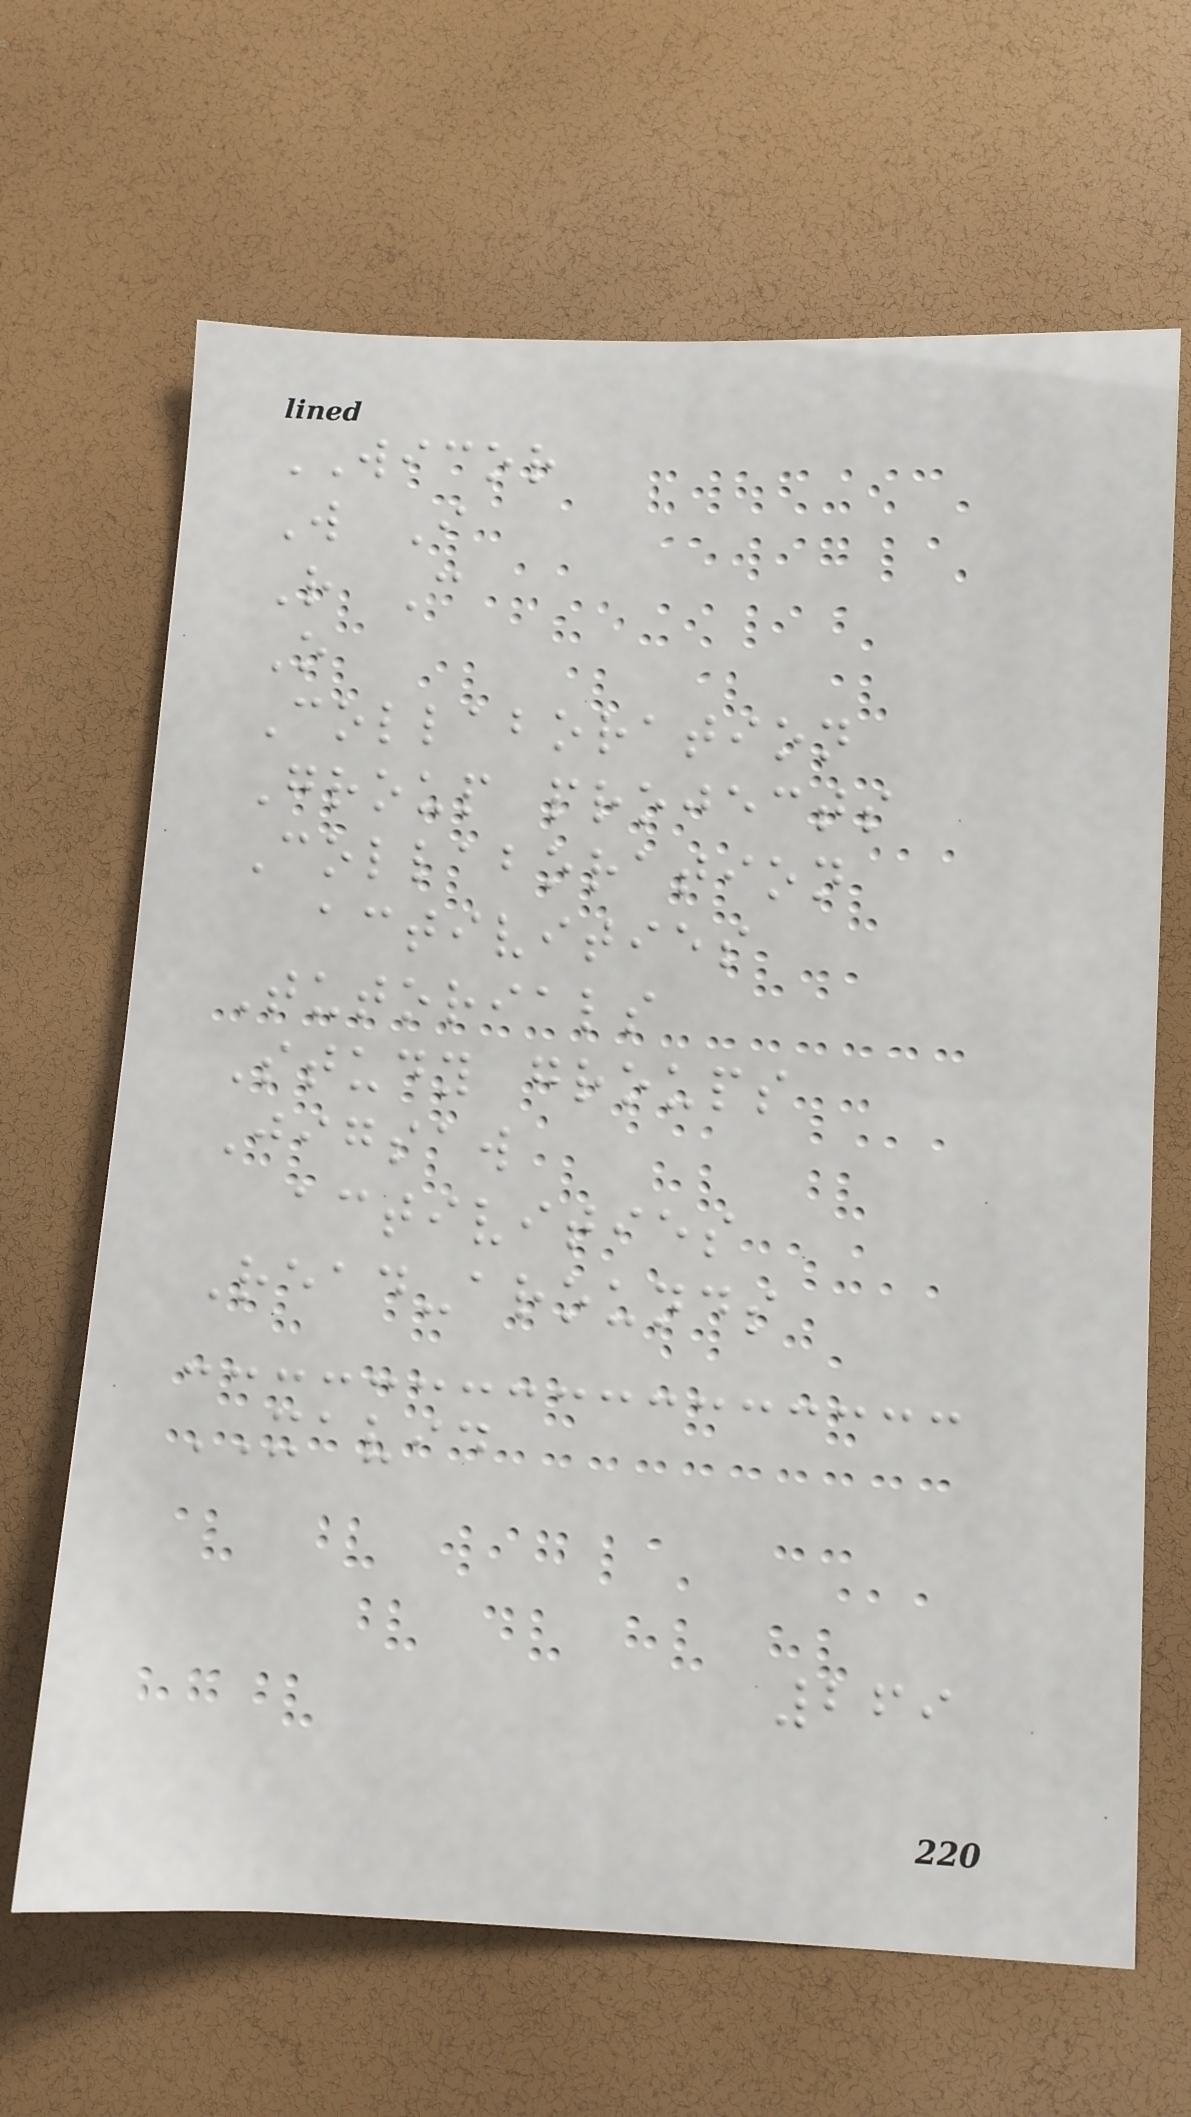WICOR
W I
R C
O
Collaboration
Group projects
Collaboration
activities
Tutorials
Study groups
Jigsaw
activities
Read-arounds
XAVID
269
